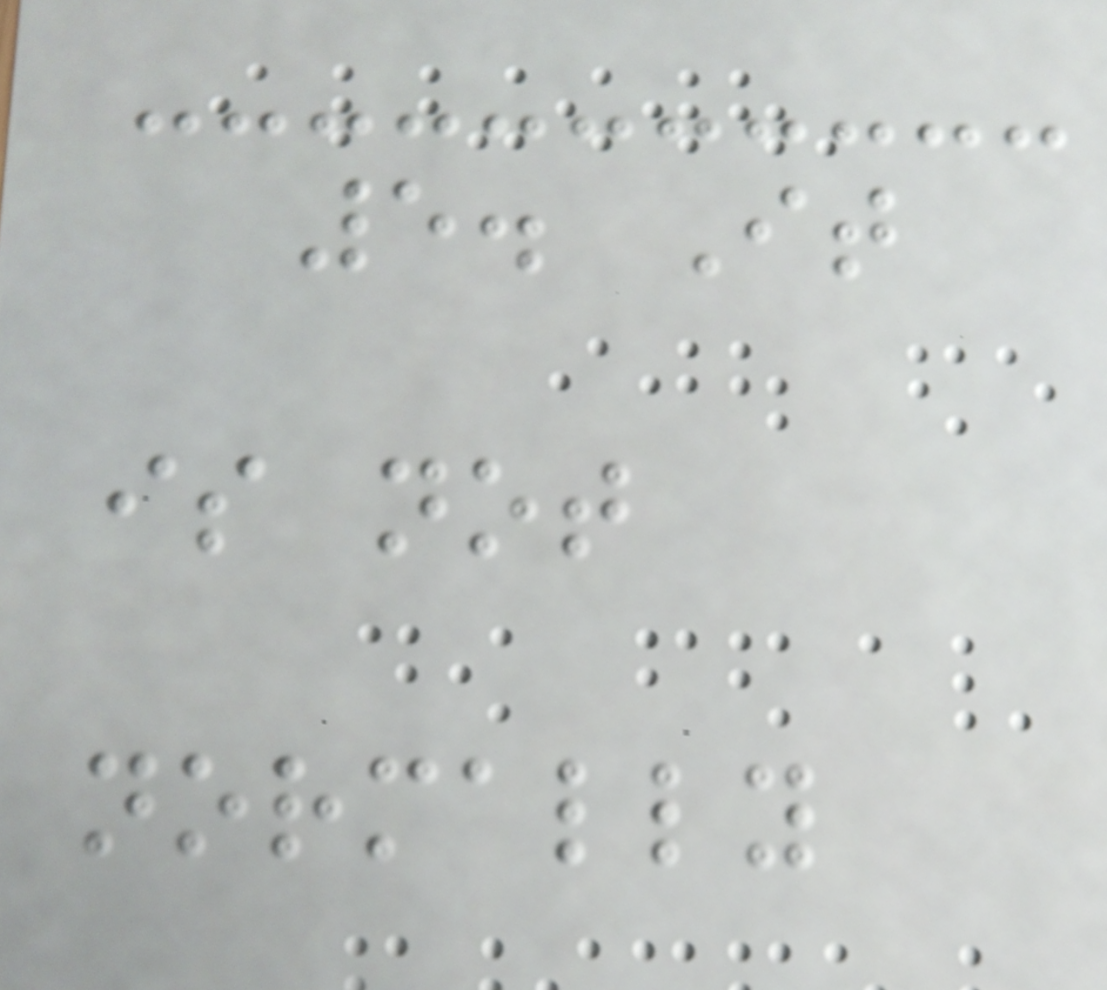5. It
is not
normally
